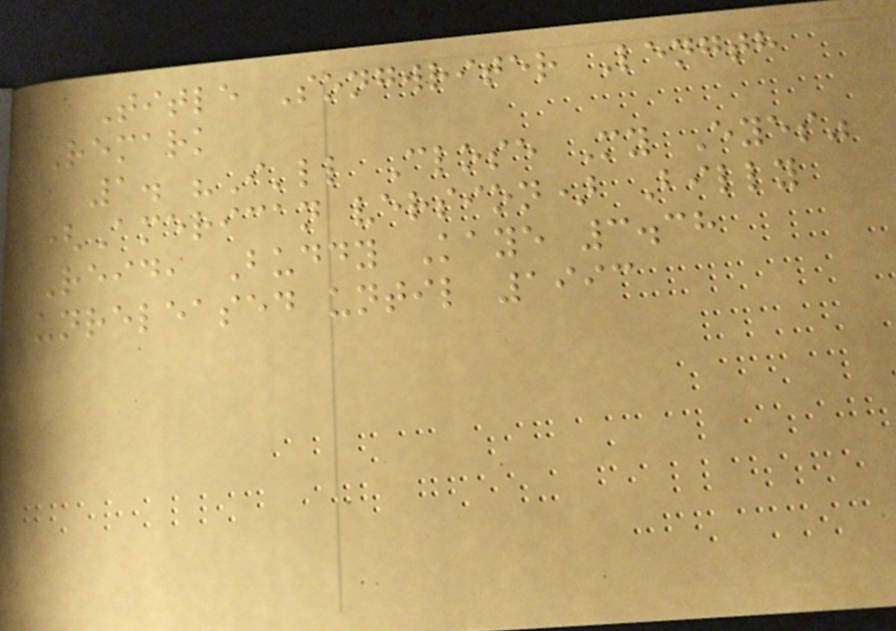Title Songwriter Length
Remark
1. "I'll Close My Eyes"
(American version) Billy
Reid, Buddy Kaye 3.38
unreleased until 1993
